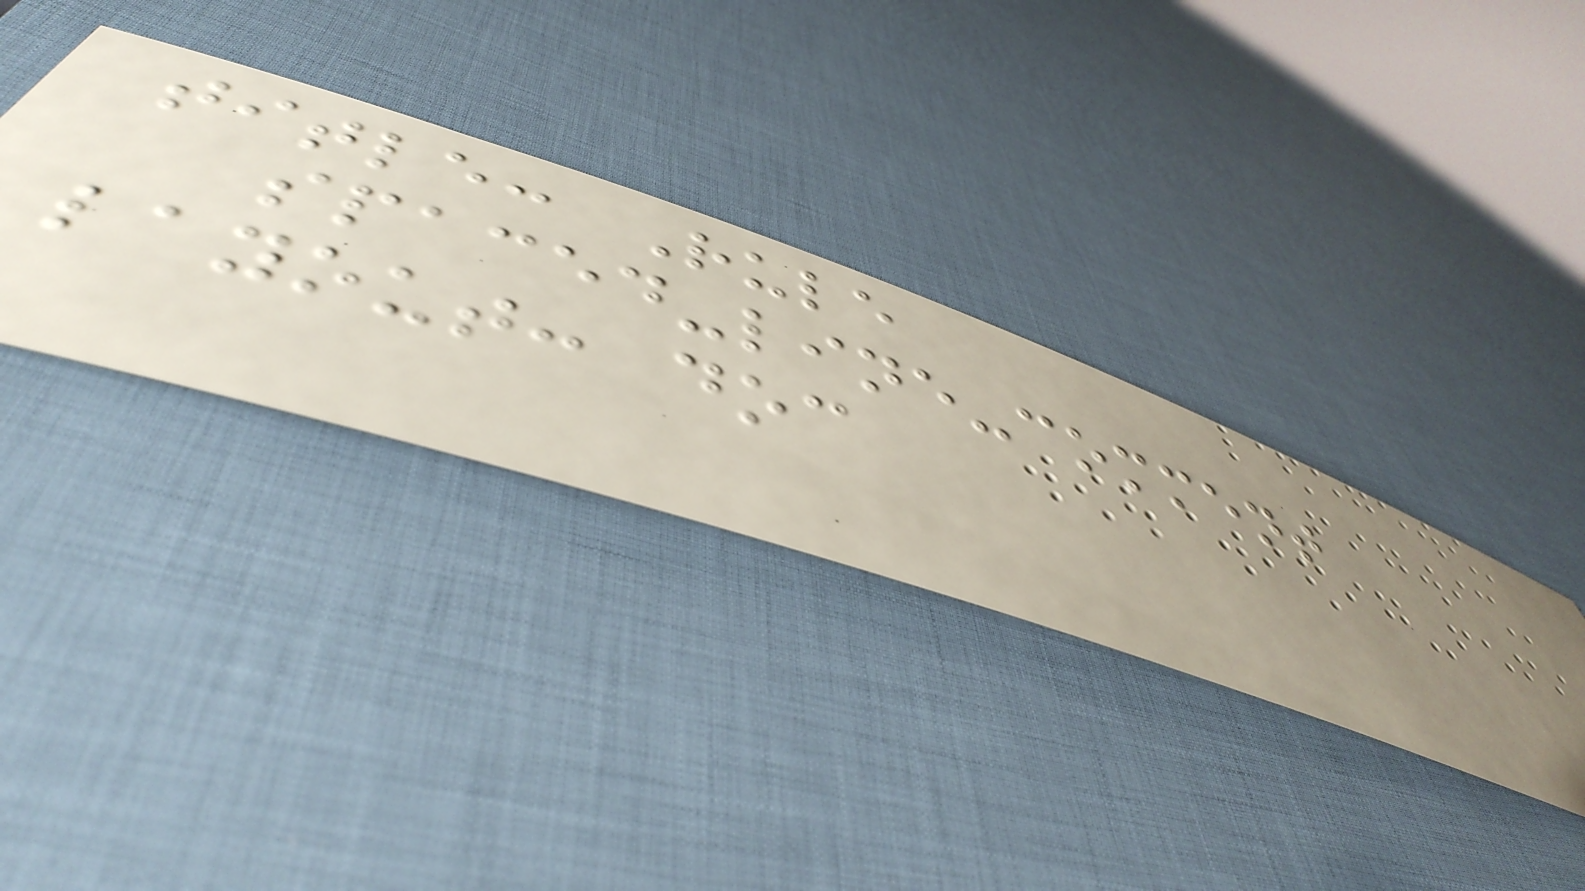title: Rule
spaced-line-comment
layout: doc
